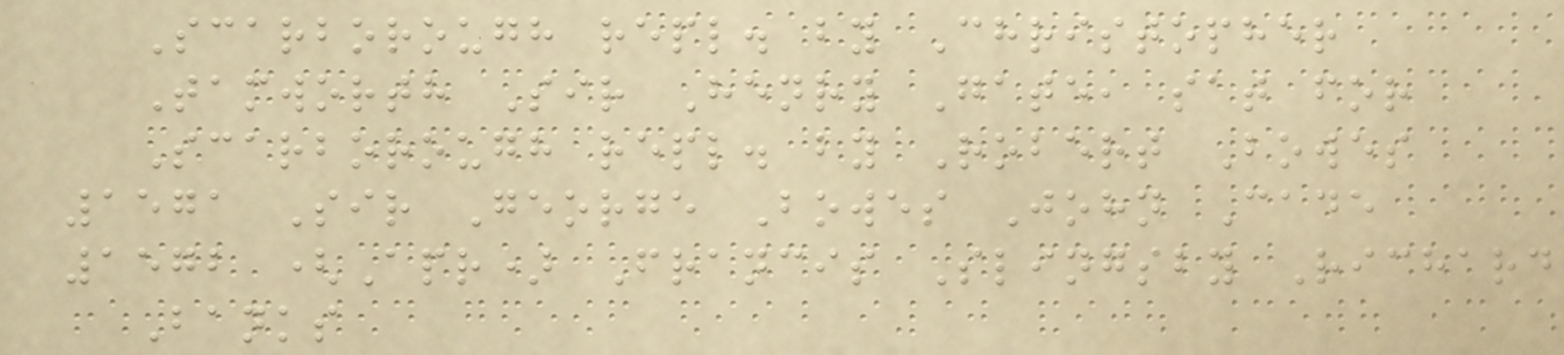Scarborough repl. by Christopher
Tamworth Sir Henry Gate, sat for
Scarborough repl. by Robert Bowes
1571 Sir George Bowes John Cade
1572 (Apr) Francis Slingsby Richard
Banks
